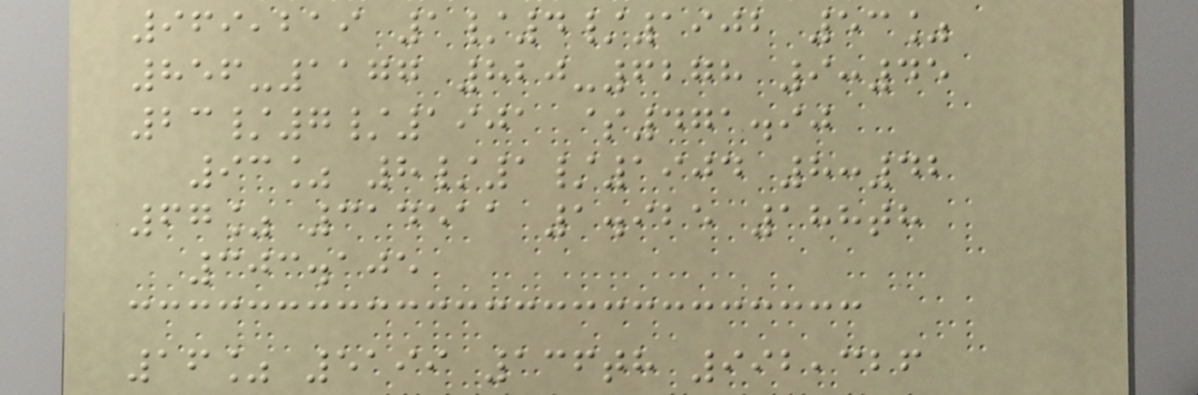969,219 1/4/1902 53%
856-1177 820-6278 9:45
23/7/1901 $471.90
93% 8/1/1904 8:42
67% 314511 1.925 188th
303.105
16% 5199 136th 992,326
